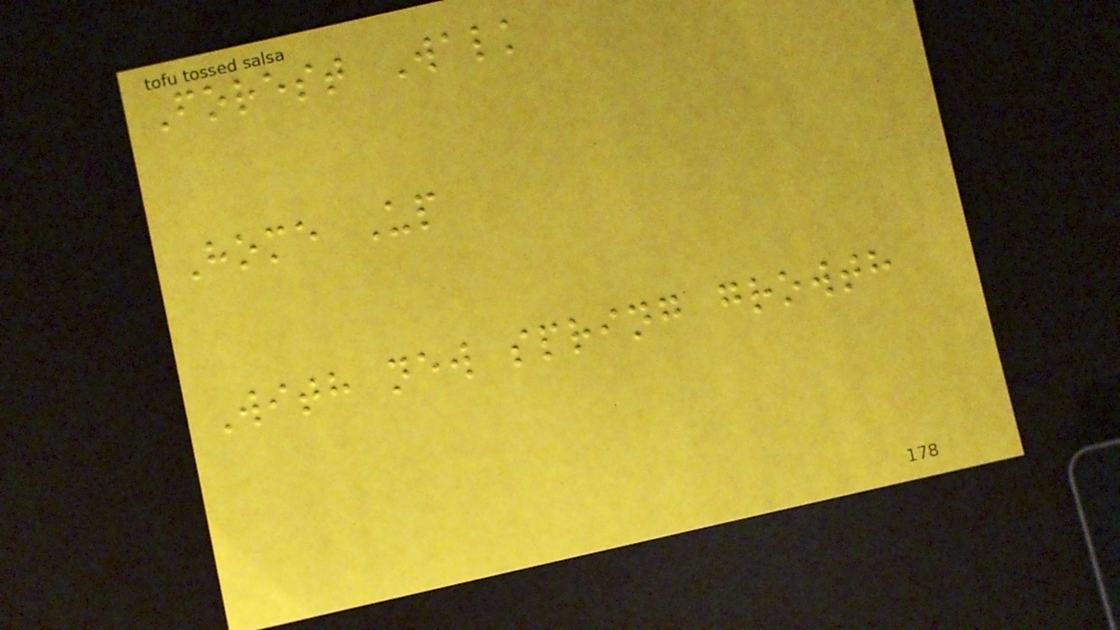Forest Walk
Home Up
With new spring growth
